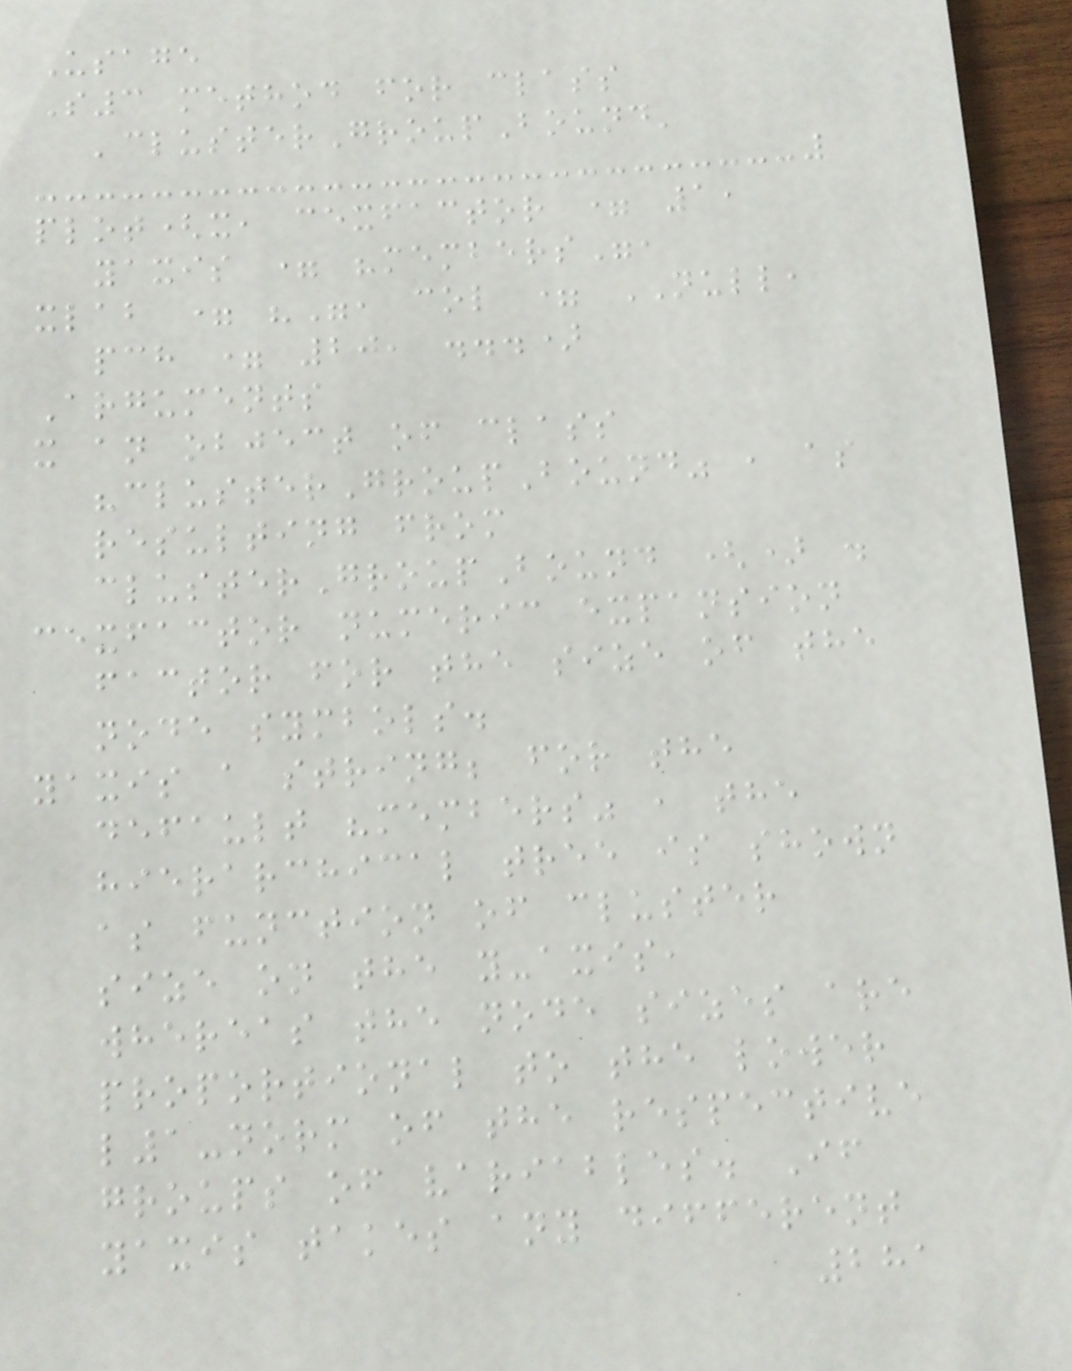Usage
S3 method for class
'clusterGroupBound'
plot(x, cexfactor = 1,
yaxis = "members",
xlab = "", col = NULL,
pch = 20, ...)
Arguments
x an object of class
"clusterGroupBound" , as
resulting from
clusterGroupBound () .
cexfactor numeric expansion
factor for the size of the
node symbols.
yaxis a string; for the
default "members" , the
hierarchical tree is shown
as function of cluster
size on the y-axis,
whereas the node sizes are
proportional to the lower
l1-norm of the respective
groups of variables. If
yaxis takes any different
281
